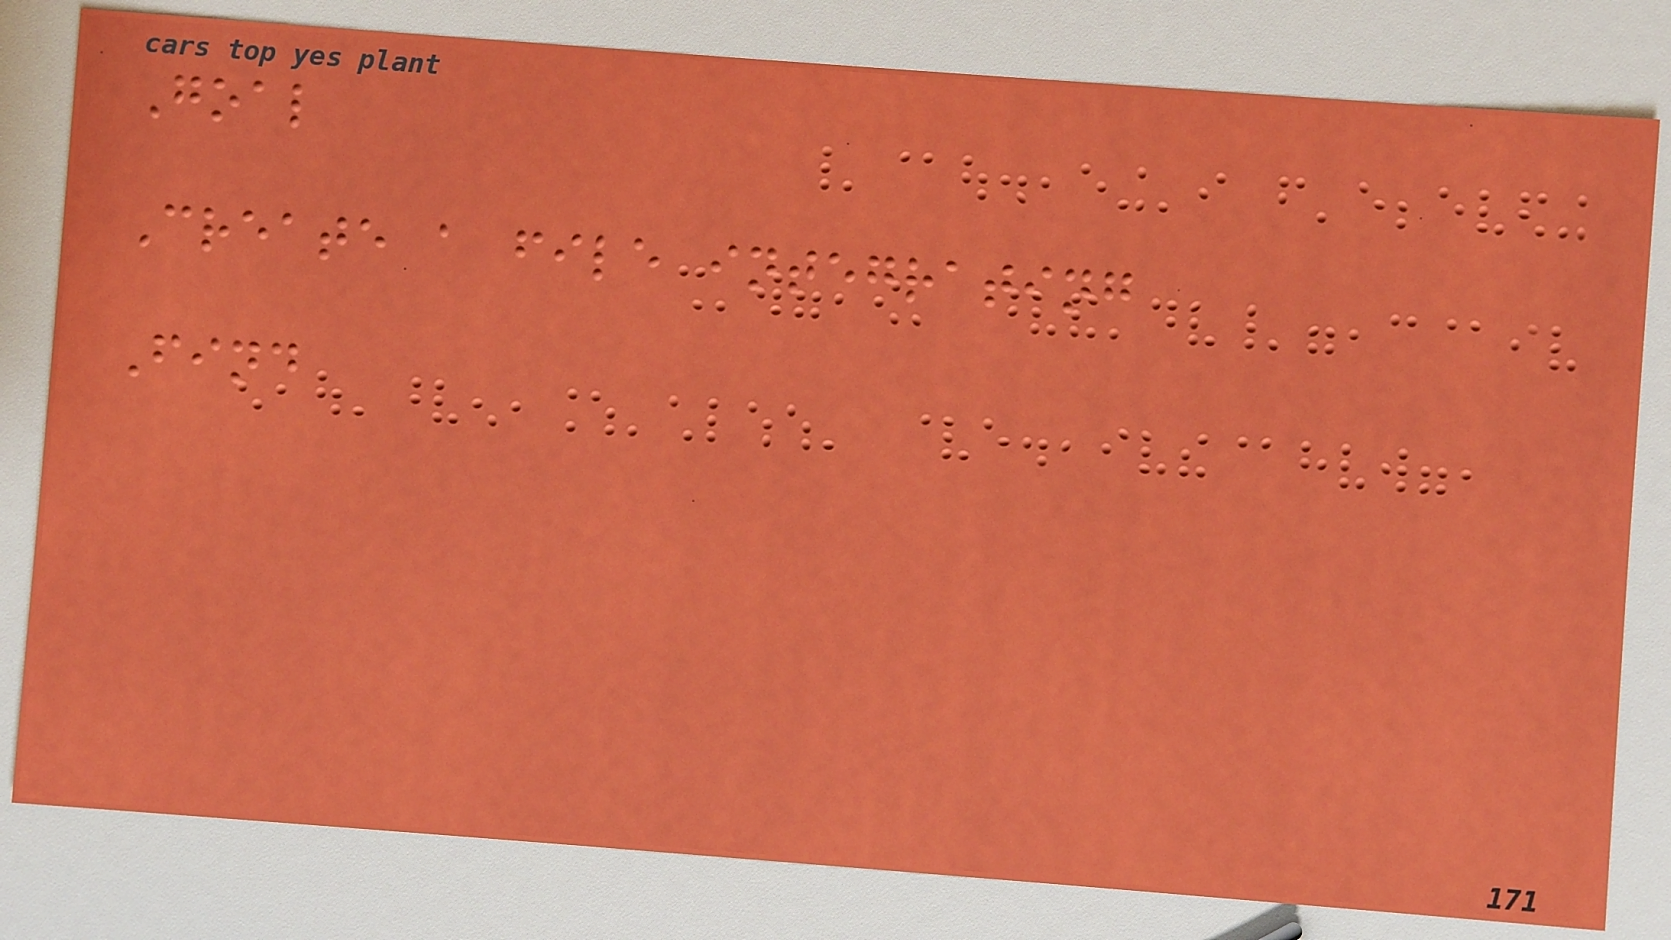Goal
Create a file integrating
Find
